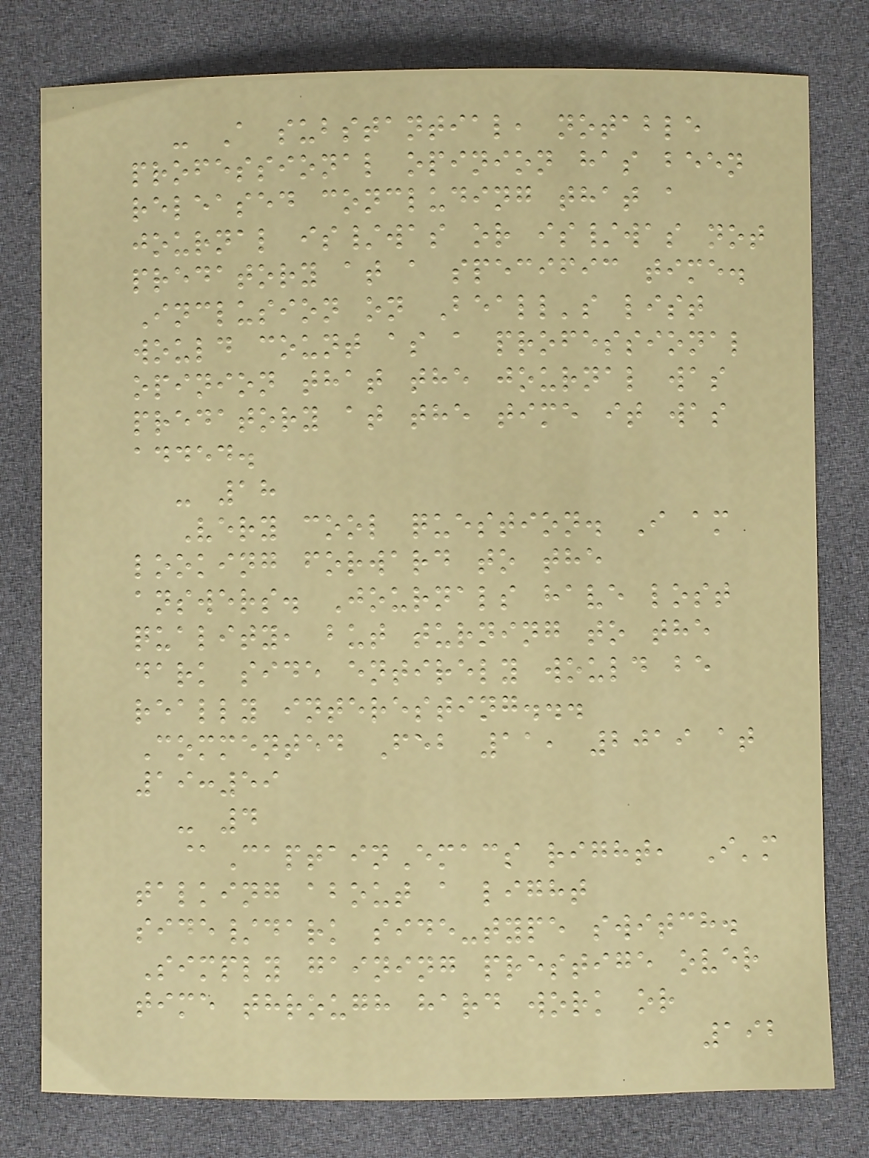- A substantial, notable
professional opinion has been
released concluding that a
journal is/was or is/was not
predatory at a specific time.
Inclusion on Beall's list
would count as a professional
opinion that the journal was
predatory at the time it was
added.
- 18
Very cool question. I am
looking forward to the
answers. Journals have lost
quality, but turning to the
dark side entirely would be
really interesting...
Commented Feb 11, 2019 at
19:59
- 4
@CaptainEmacs right, I'm
talking about a light
side/dark side-type switch.
Simply gaining prestige over
time through hard work or
192
